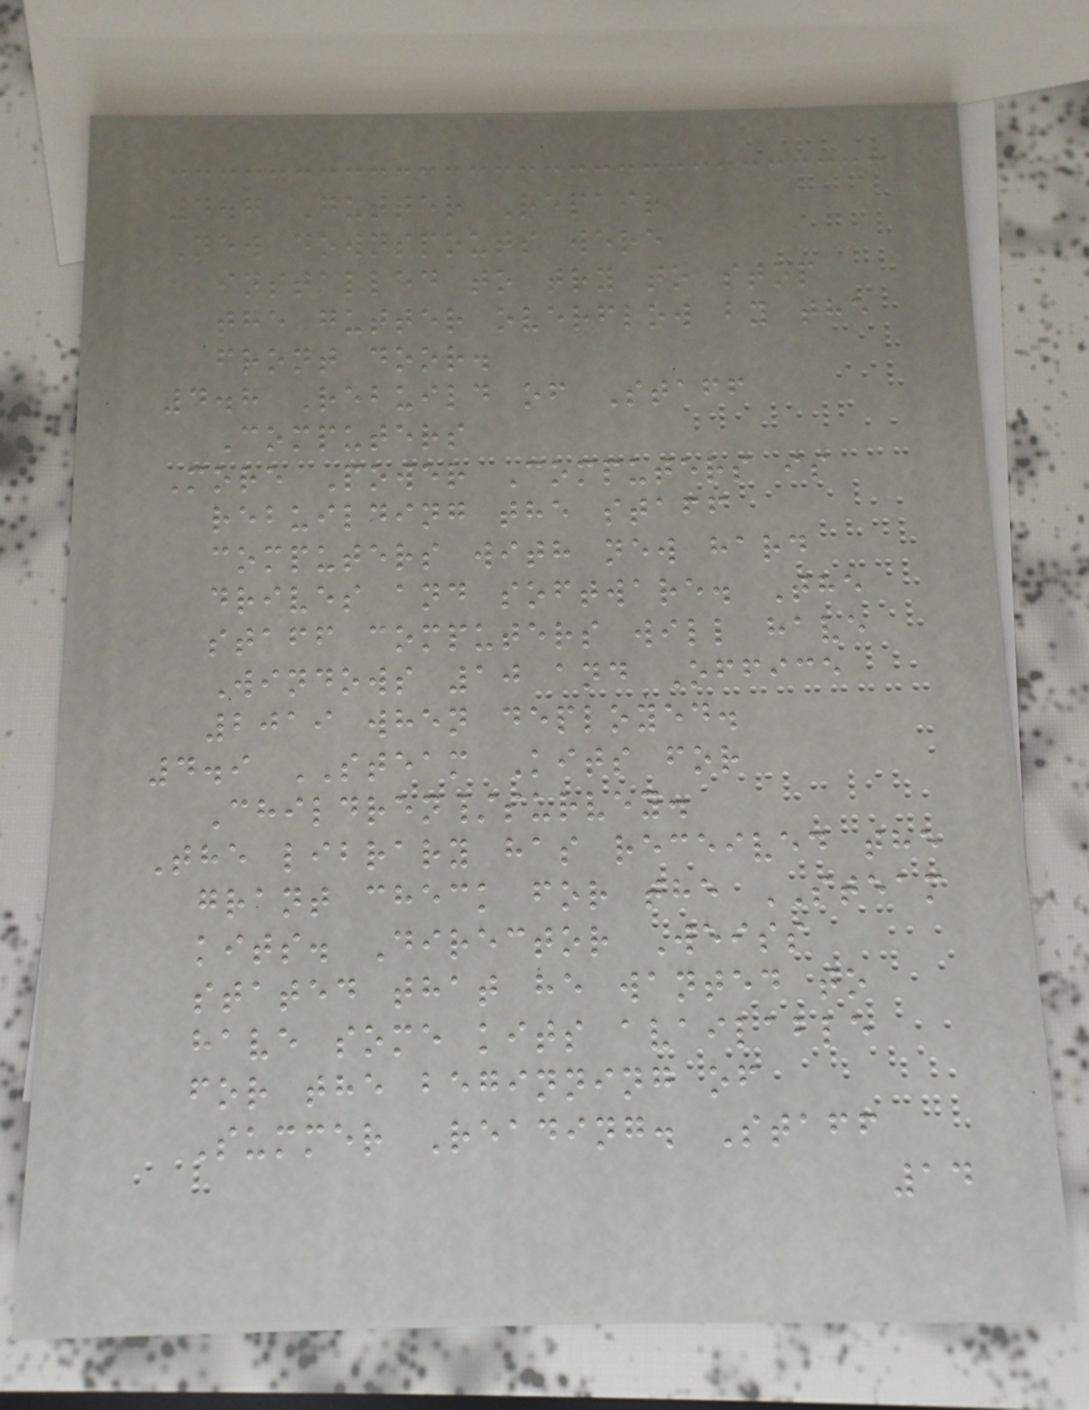4.7 Gutter Repair
New downspouts were
installed to try to stop
the gutter overflow by the
front door.
4.8 Rebuild of Staff
Computers
More Power Computers is
rebuilding the staff
computers with new hard
drives and software. The
staff computers will have
Windows 10 and Office
2019 when deployed.
4.9 STEAM Kits for
Children/survey.
The library has received the
grant check for the STEAM
kits. Director Weiss
stated that he wanted to
have some kits available
for the beginning of
Summer Reading. Staff
14
